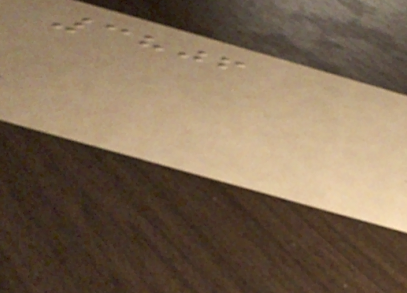3806
